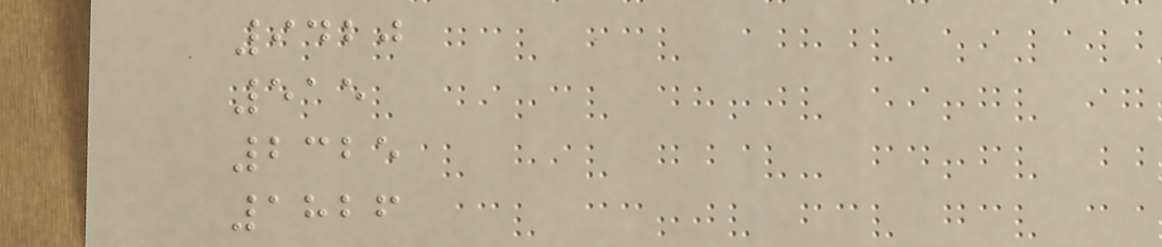9420
515
2325
1826
